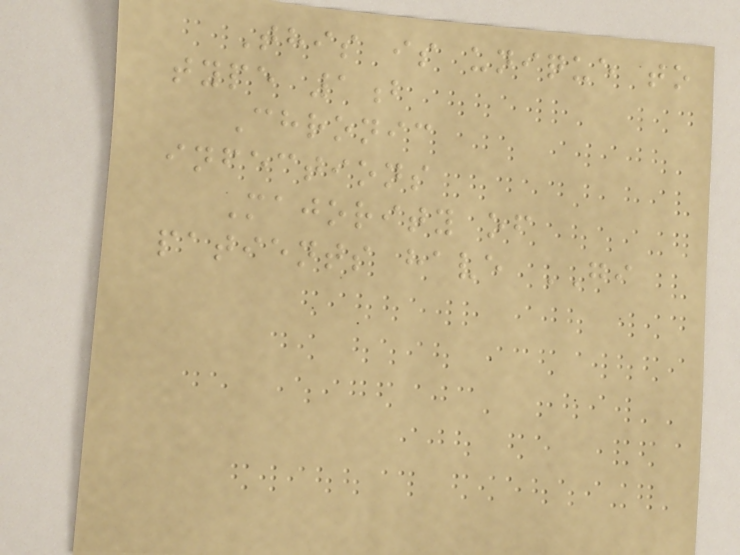This is unique to
type 1b
Chronic
infections
Majority of
patients have GI
